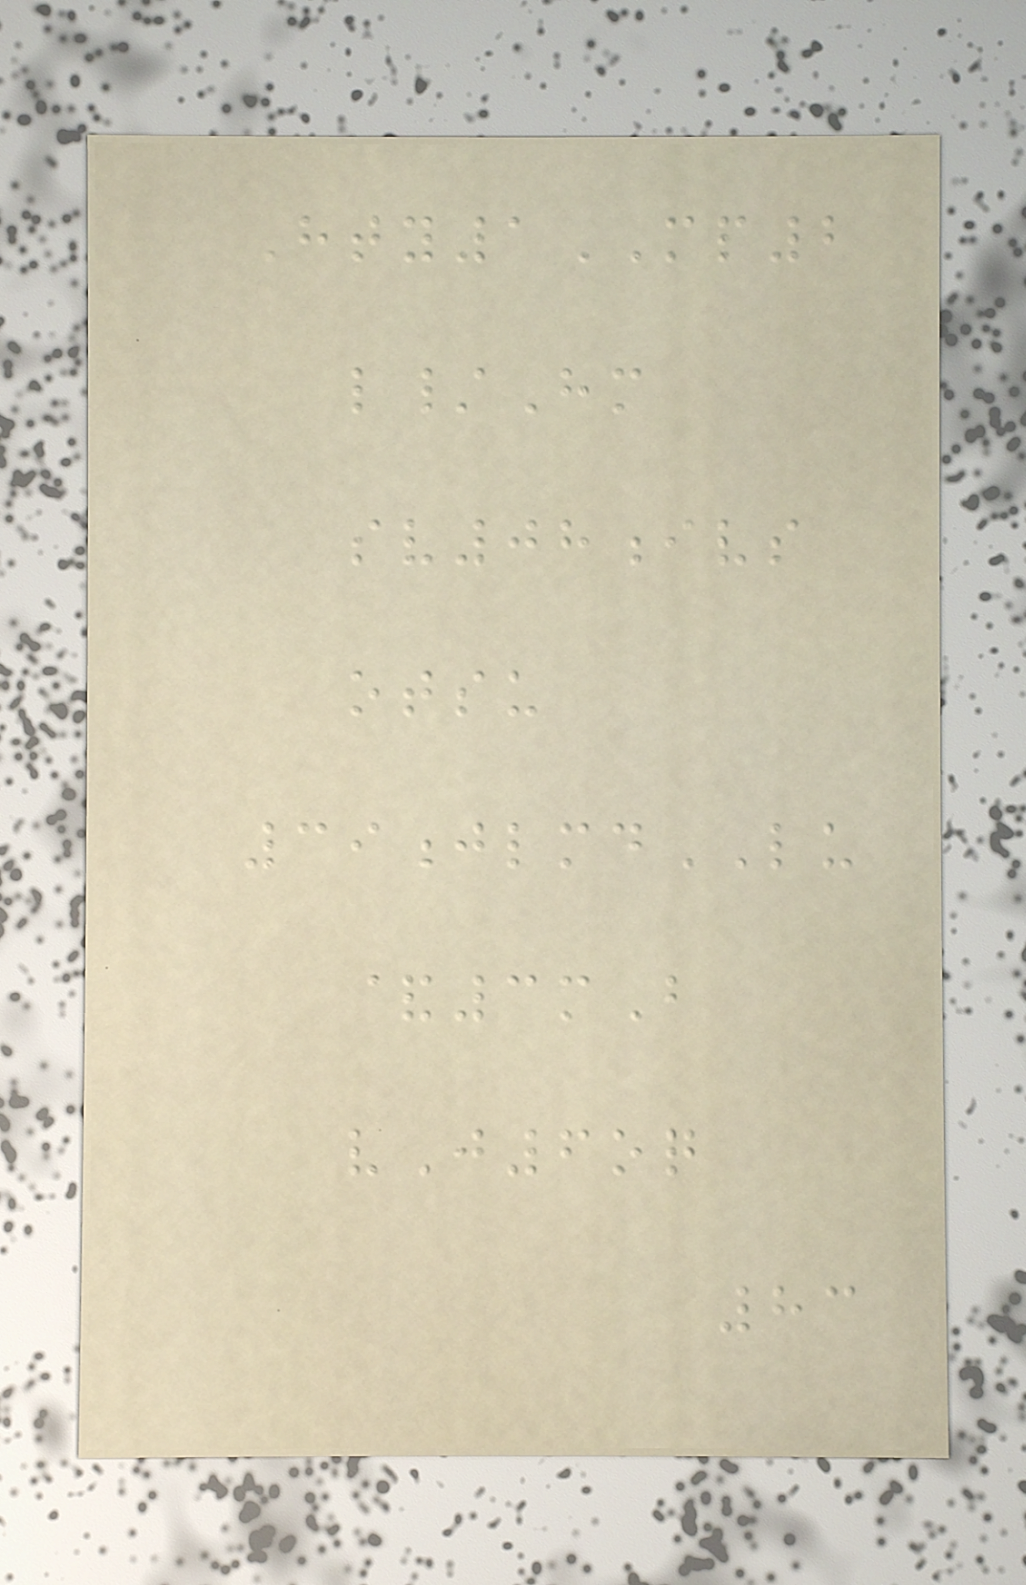Hty1MP2
l/Hm
sv08ivs
otsu
39jlmdLU
&3mB
vJ6oq
83
